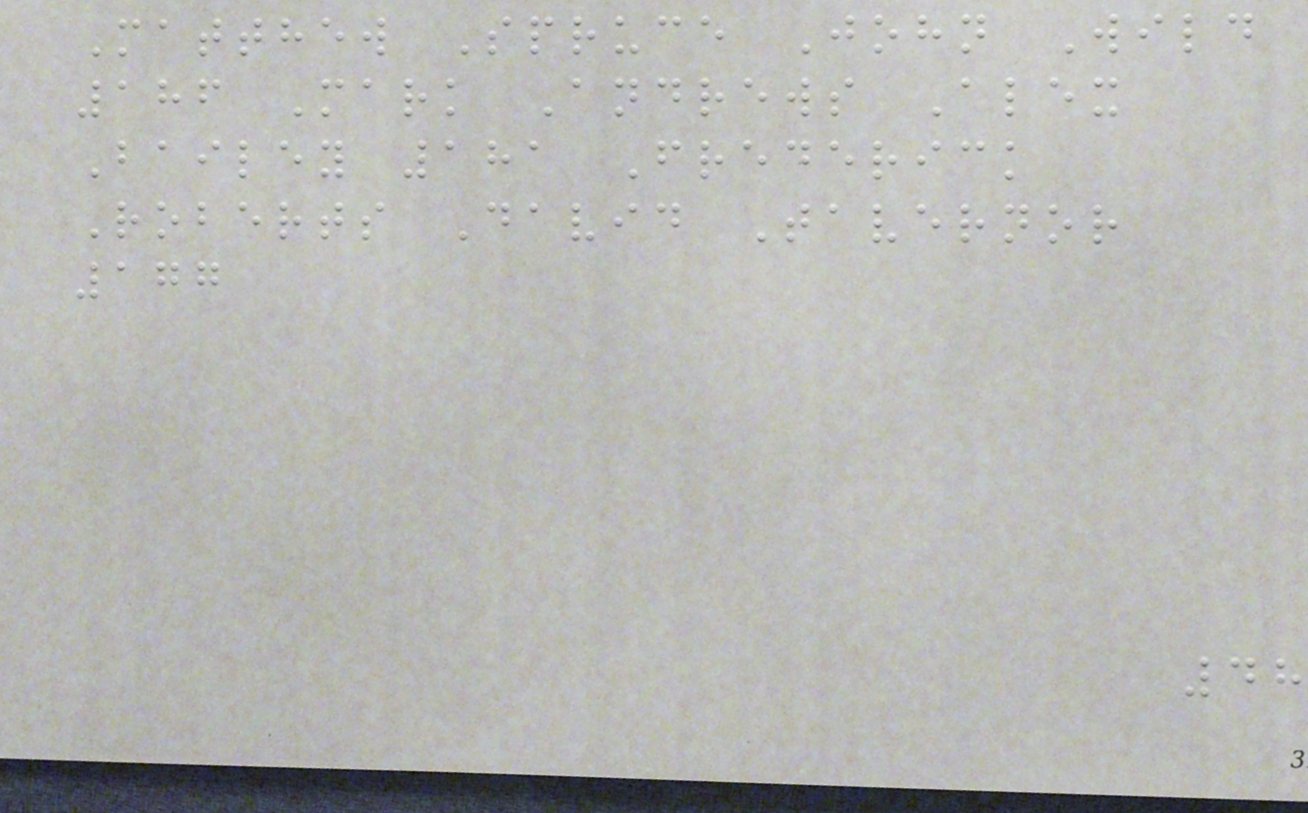Matthew Spruce John Wild
186 Mark Andrews Alex
Bailey 181 Frederick
Roberts David Tavernor
177
48
